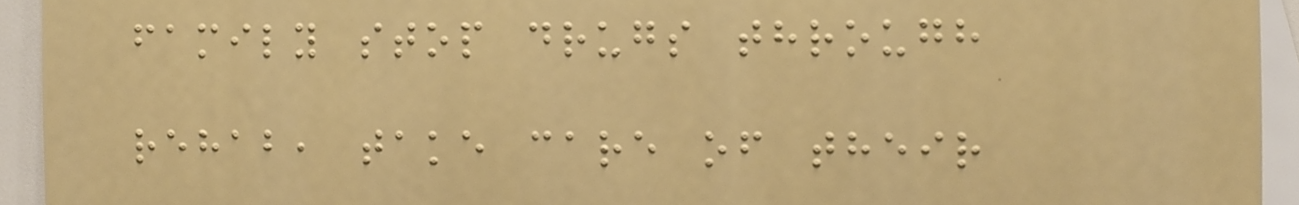family stop drugs through
rehab, take care of their
